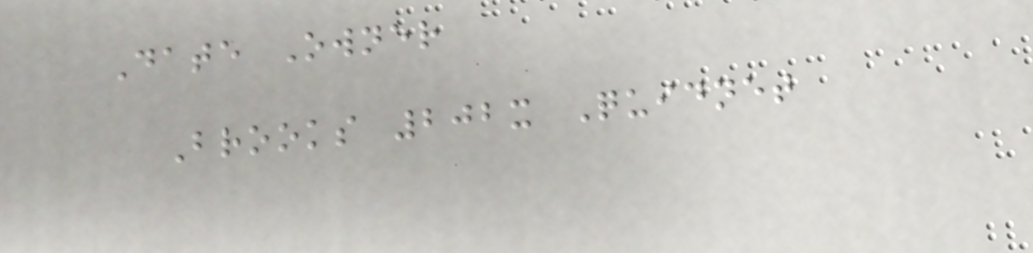Date Owner
Brooks 202x Quidnet
